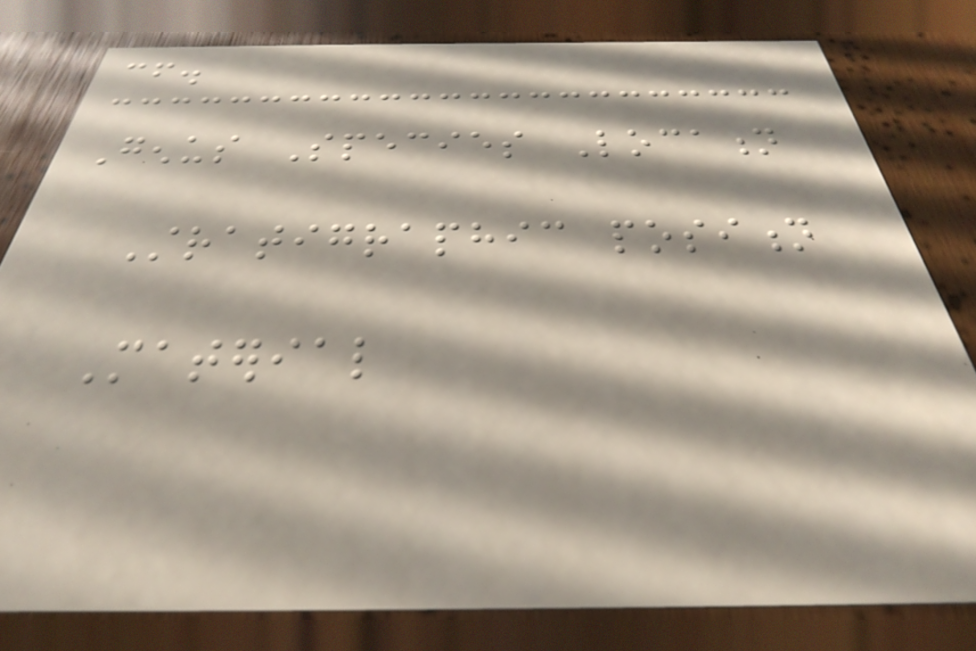cf.
Genus Species Location
Stratigraphic position
Material
